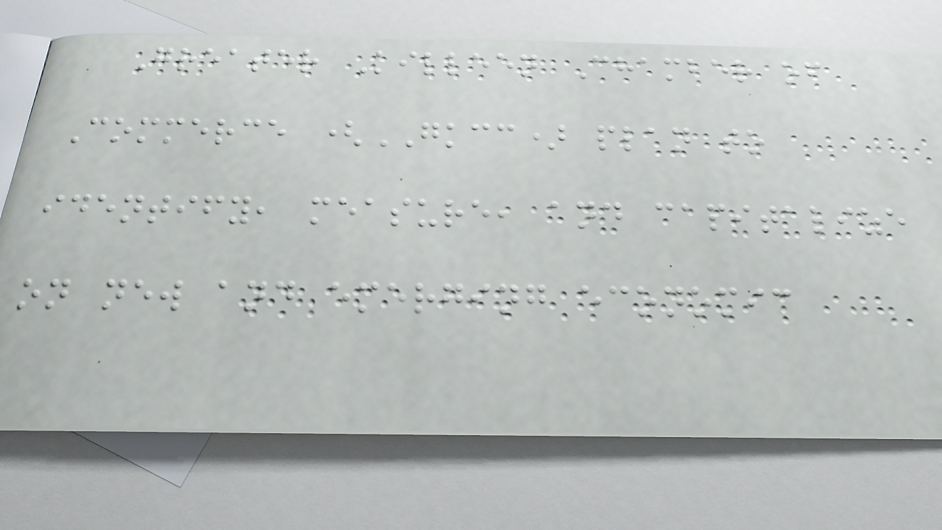Greater Killeen Chamber of
Commerce (GKCC) plan to
identify, measure, and capitalize
on new and emerging economic
